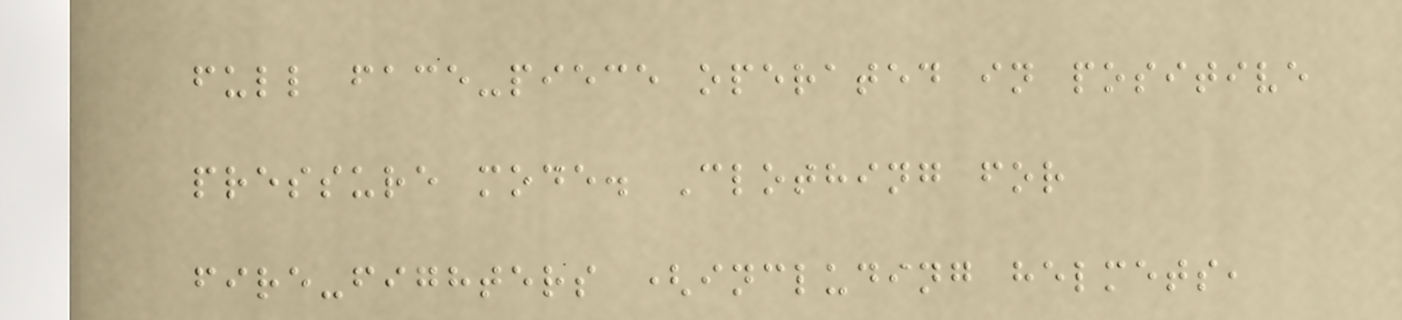full face-piece operated in positive
pressure mode. Clothing for
fire-fighters (including helmets,
